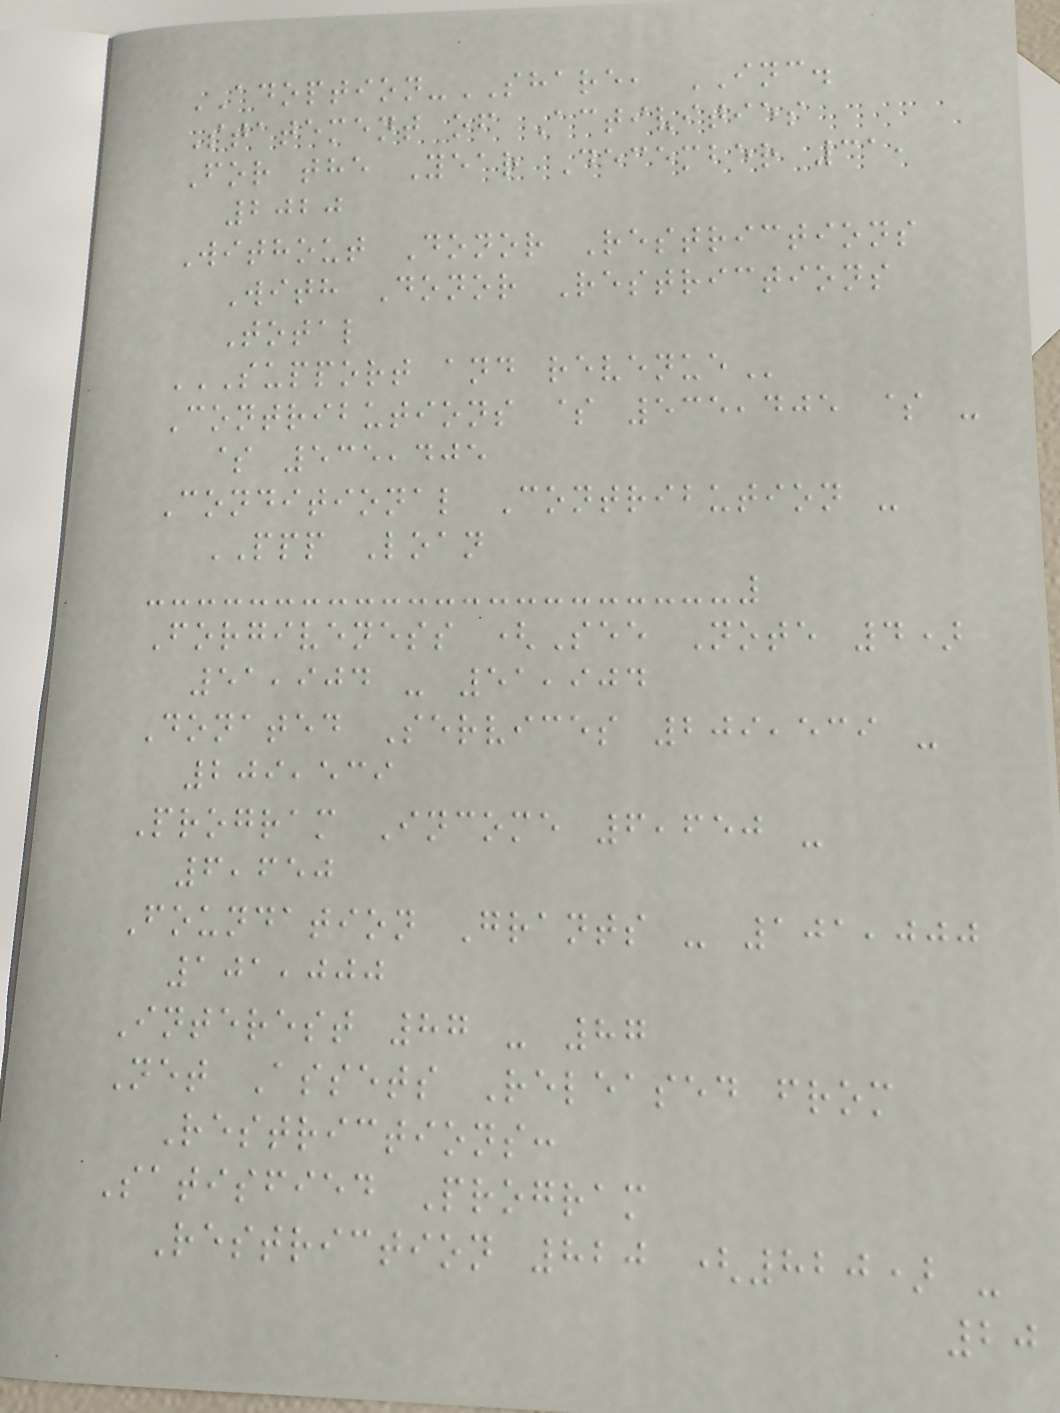ADOPTION-SHARE, INC.
Statement of Activities
For the Year December 31,
2020
Without Donor Restrictions
With Donor Restrictions
Total
SUPPORT AND REVENUE
Contributions $ 535,405 $ -
$ 535,405
Conditional Contribution -
PPP Loan
Forgiveness (See Note 4)
51,904 - 51,904
Donated Services 209,539 -
209,539
Program Income 6,650 -
6,650
Foundation Grants - 101,000
101,000
Interest 87 - 87
Net Assets Released from
Restrictions:
Satisfied Program
Restriction 820 (820) -
20
